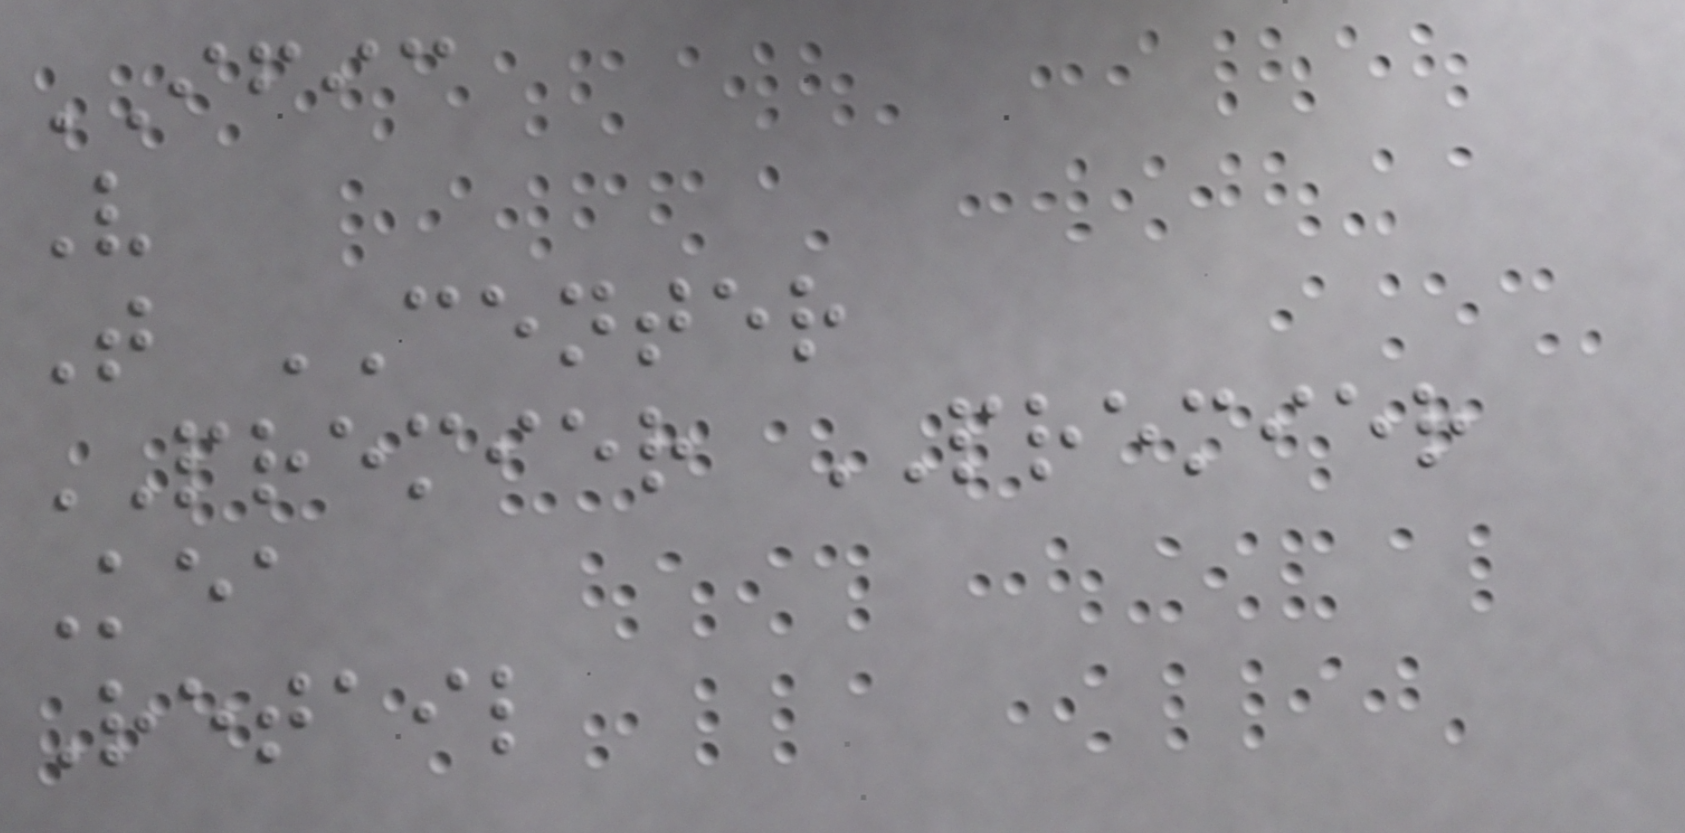IFIC
V
T CENTER
PREMIER PREMIER
Kea
Retail
